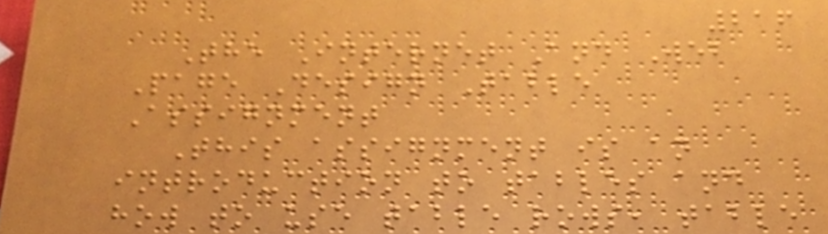216
The Internet And Web
Page Design Table
Assignment
This assignment is an
introduction to tables and
how to use table rows, table
